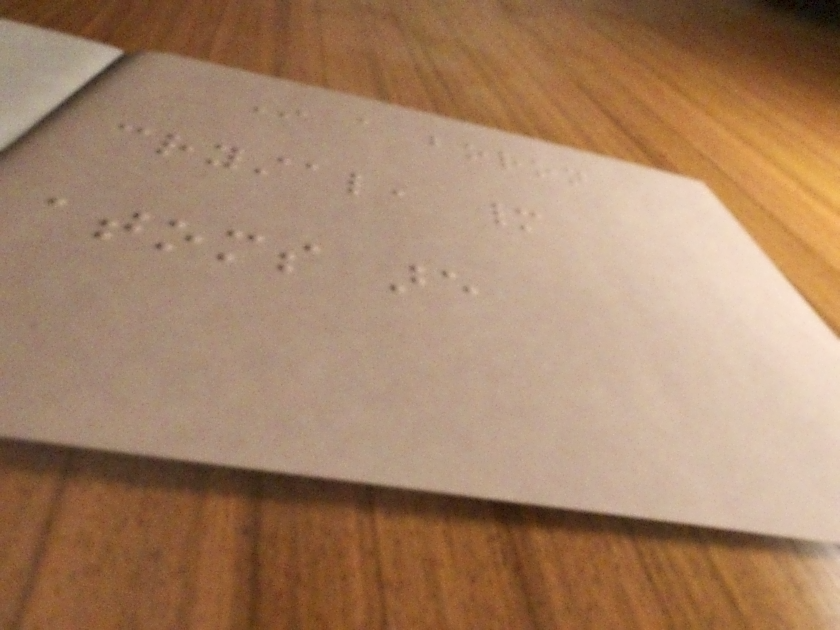In a boron
crystal, many
atoms are
